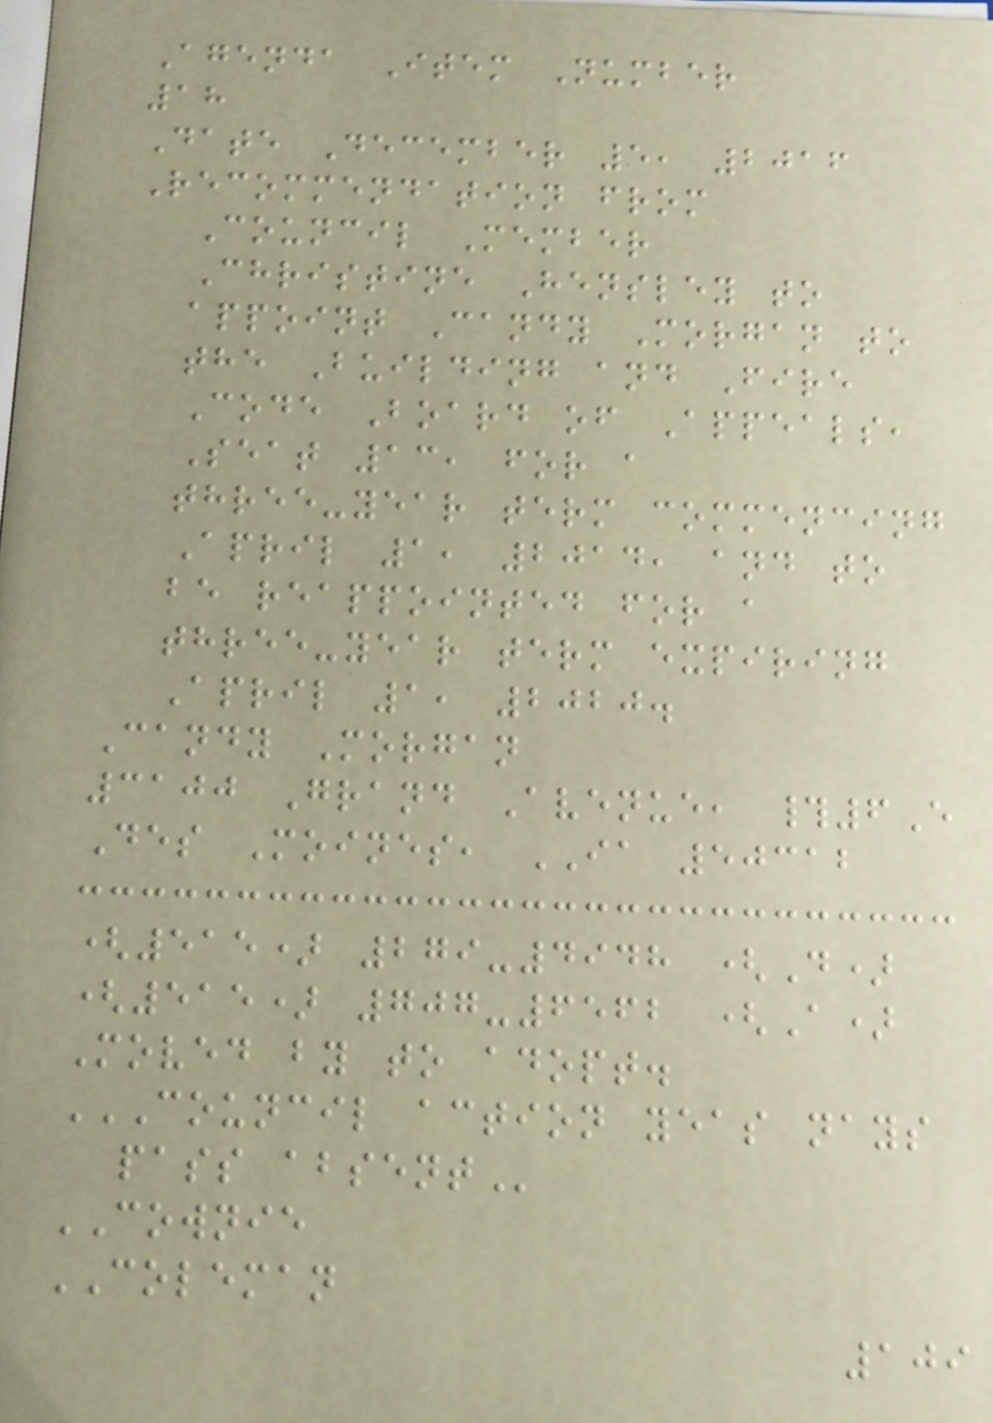Agenda Item Number
18
Date December 5, 2016
Recommendation from
Council Member
Christine Hensley to
appoint Candy Morgan to
the Building and Fire
Code Board of Appeals,
Seat 13, for a
three-year term commencing
April 1, 2014, and to
be reappointed for a
three-year term expiring
April 1, 2020.
Candy Morgan
3100 Grand Avenue, #6E
Des Moines, IA 50312
(515) 279-4948 (D)
(515) 707-6562 (A)
Moved by to adopt.
COUNCIL ACTION YEAS NAYS
PASS ABSENT
COWNIE
COLEMAN
109
